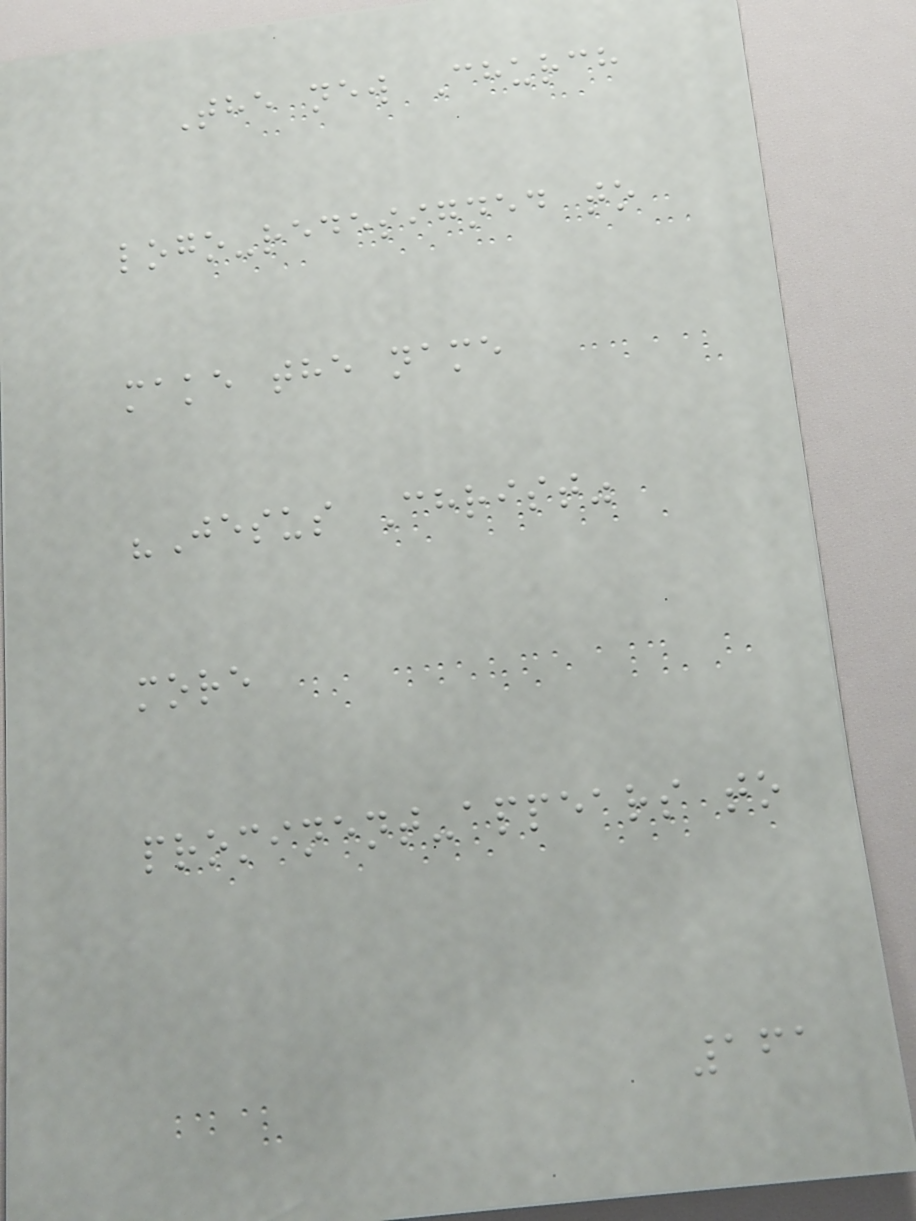The new Church
logo-redesigned to
make the name
"Jesus Christ"
more
prominent-appears to
161
